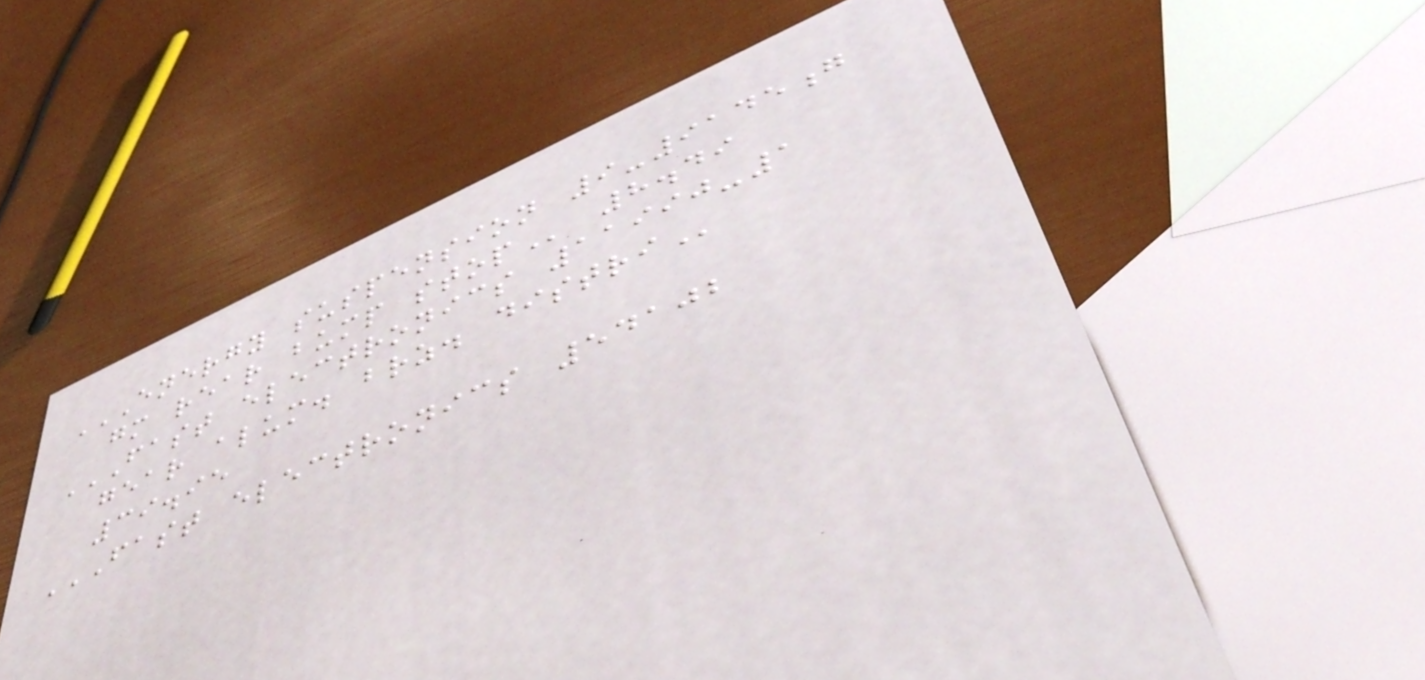ENERGY SUSPENSION 9-9145G
GM REAR BUMP STOP 8.49
FAST ELECTRONICS 11990-1
GEAR ALUM. BRZ. DISTRI
39.95
FAST ELECTRONICS 54102
